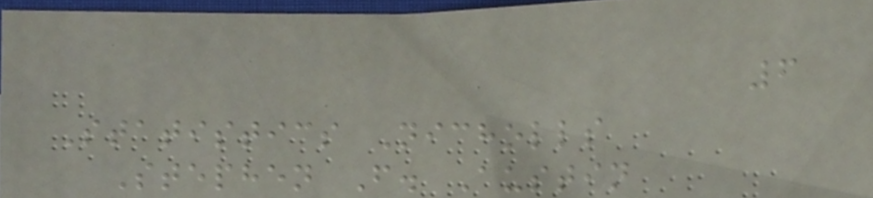6
Statistics Nicholls
Stephen F. Austin
